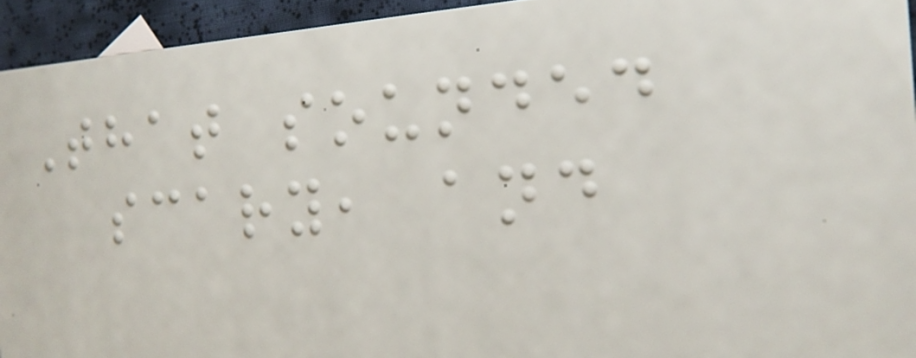That sounded
scary, and
